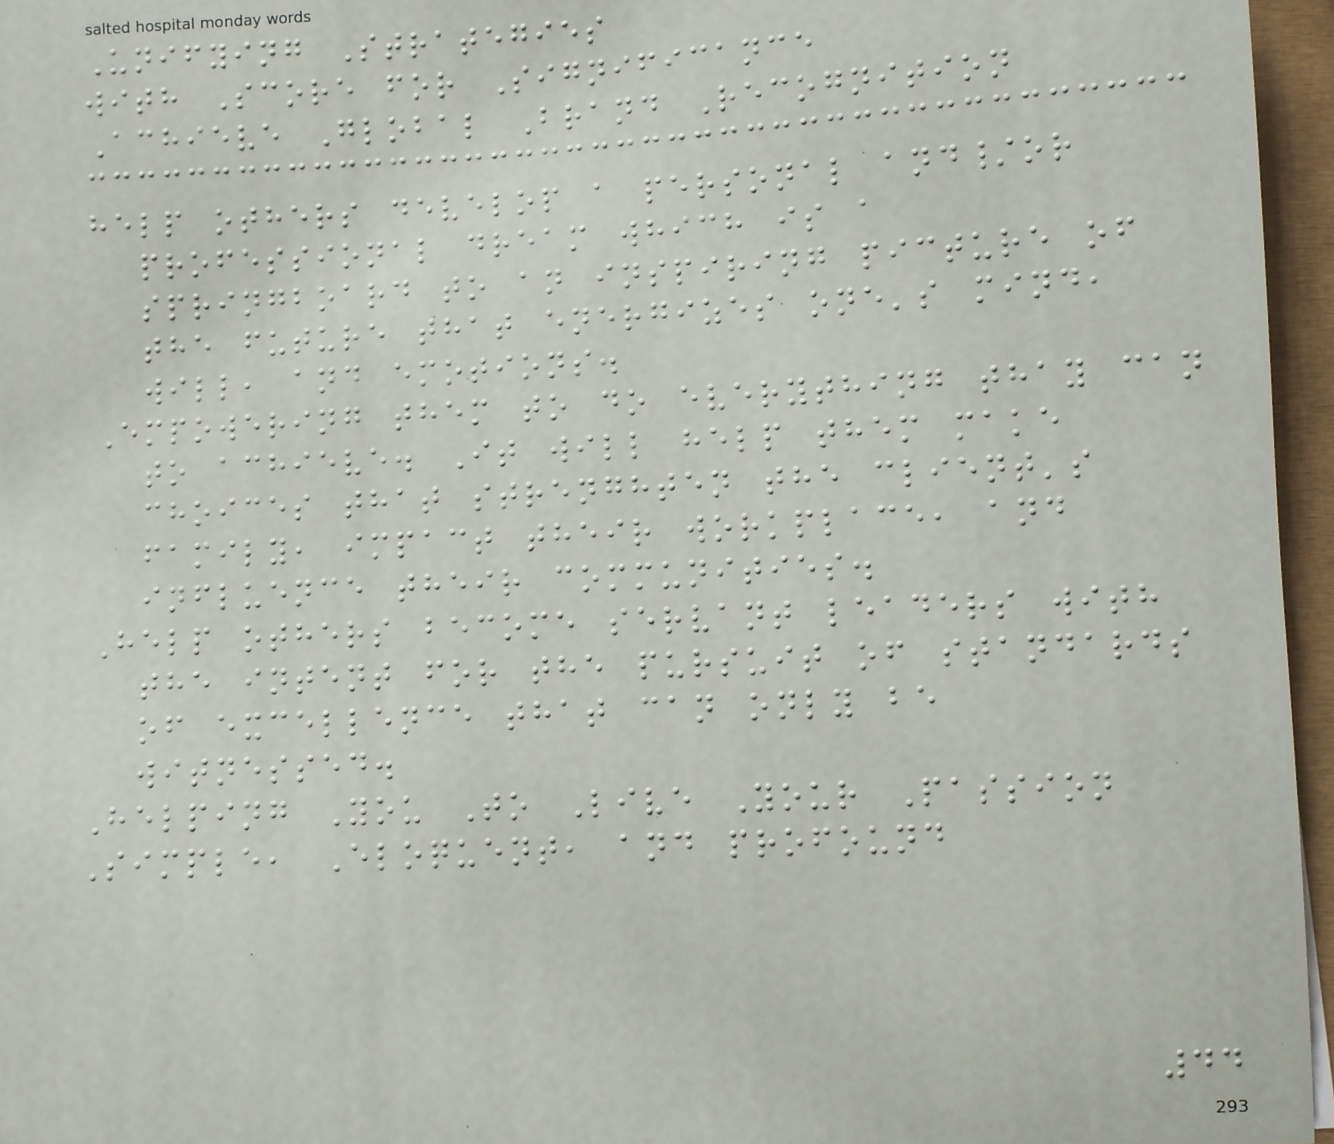Unifying Strategies
with Score for Significance
Achieve Global Brand Recognition
help others develop a personal and/or
professional dream which is a
springboard to an inspiring picture of
the future that energizes one's mind,
will, and emotions.
Empowering them to do everything thay can
to achieve. It will help them make
choices that strenghten the client's
family, impact their workplace, and
influence their communities.
Help others become servant leaders with
the intent for the pursuit of standards
of excellence that can only be
witnessed.
Helping You To Live Your Passion
Simple, Eloquent, and profound
44
